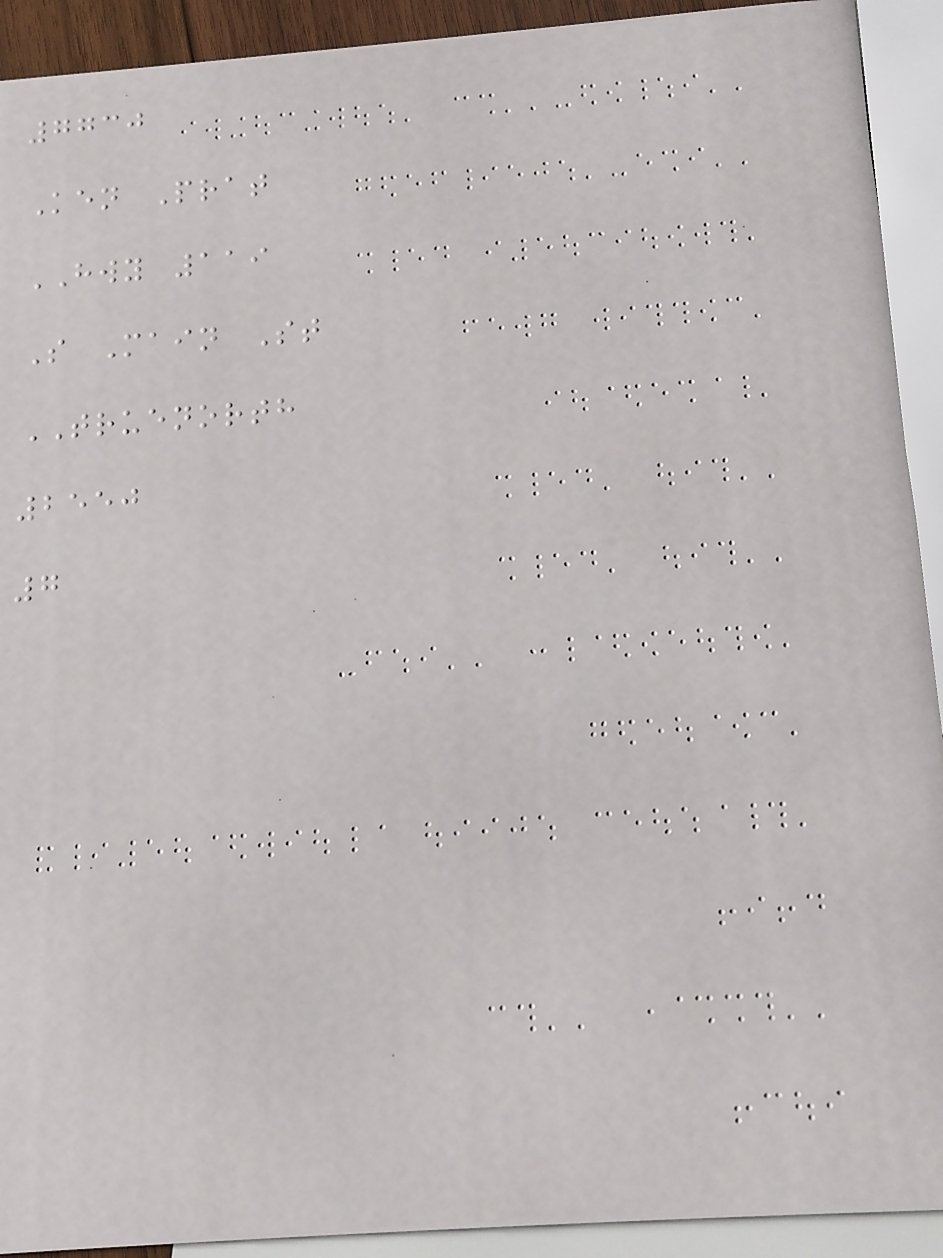7730
Ken Prat
HWY 119
S Main St
TRUENORTH
2550
7
